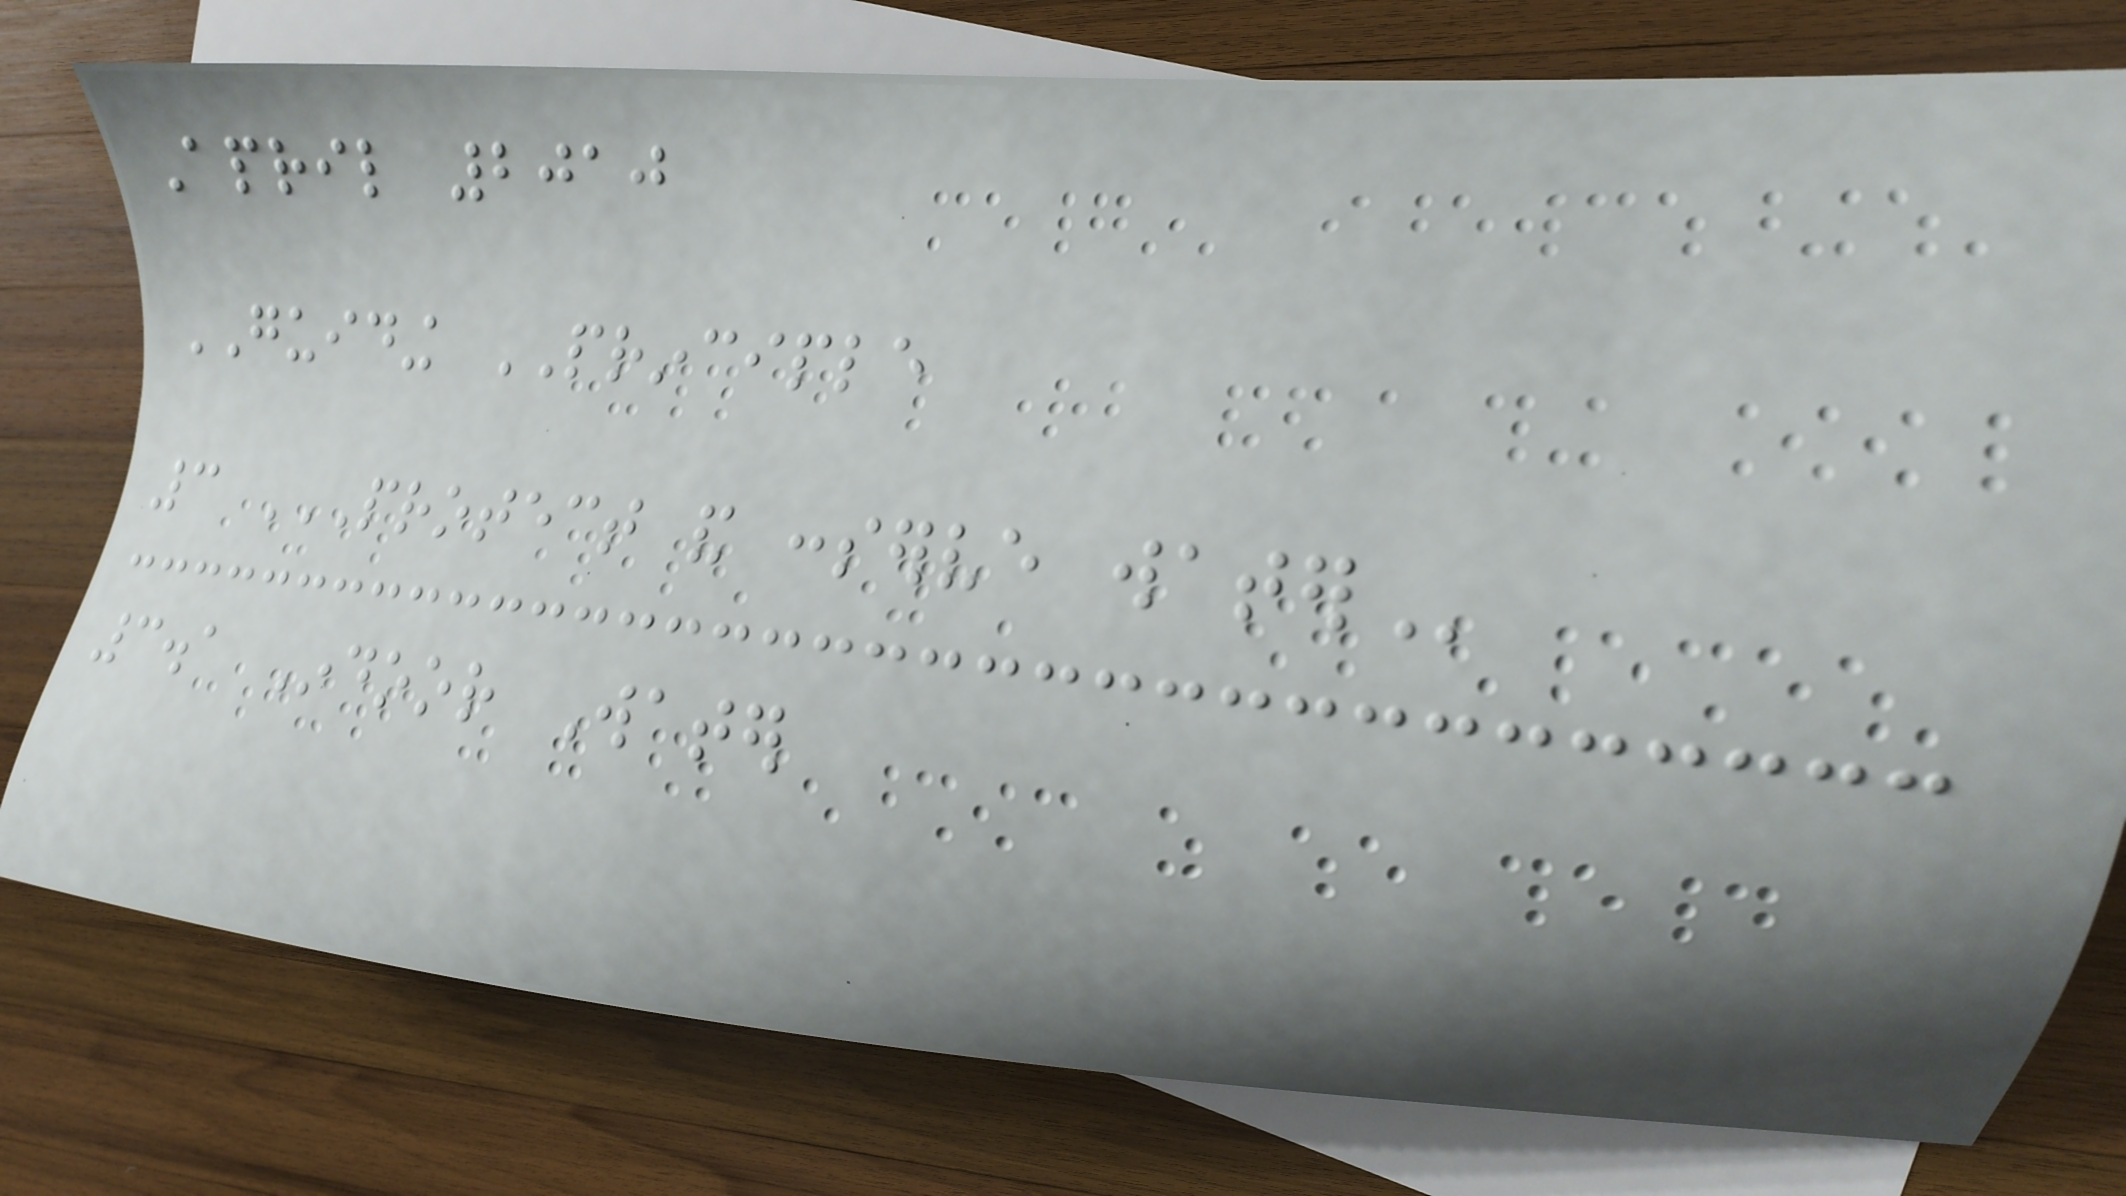April 2010
GUIDING PRINCIPLE
3 PROTECT AND CONSERVE WATER
3.1 Indoor Water
